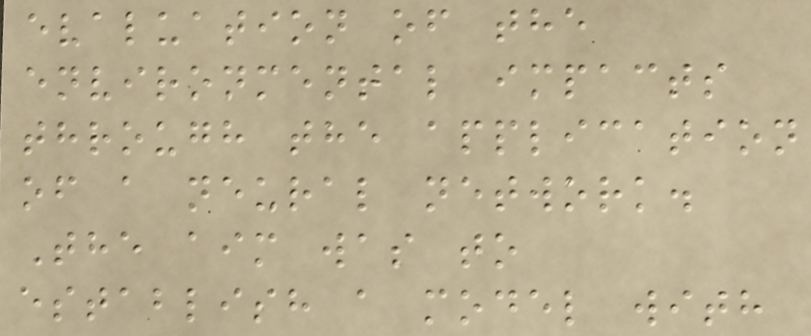evaluation of the
environmental impacts
through the application
of a neural network.
The aim was to
establish a model with
